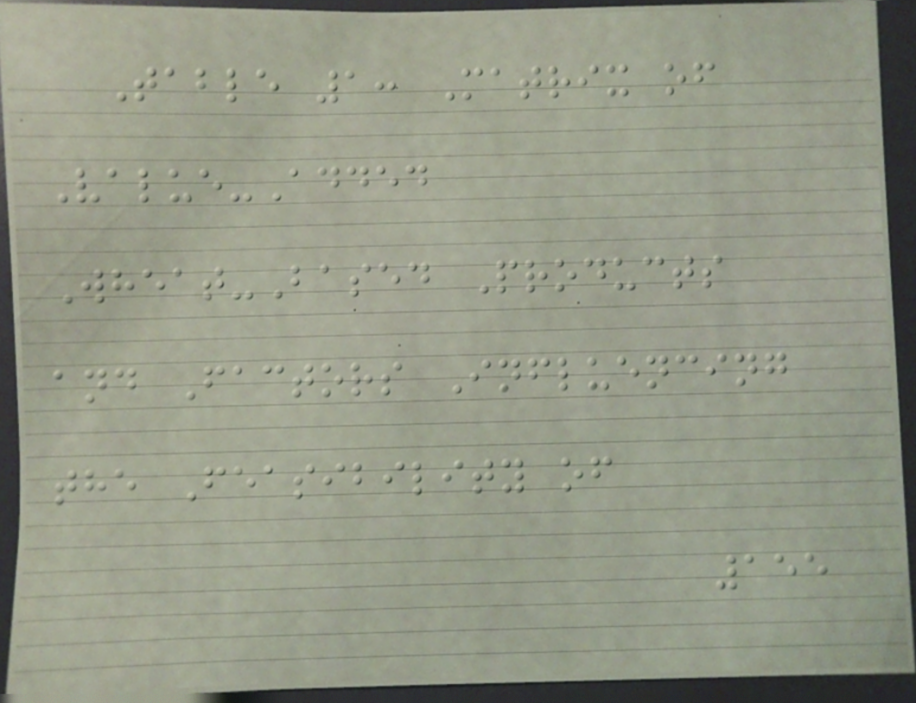Table 1: Matrix of
Value-Added
Wheat-Based Products
and Factors Influencing
the Feasibility of
155
